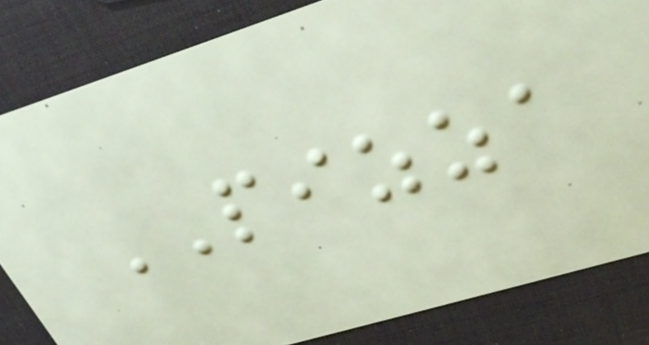PIZZA
